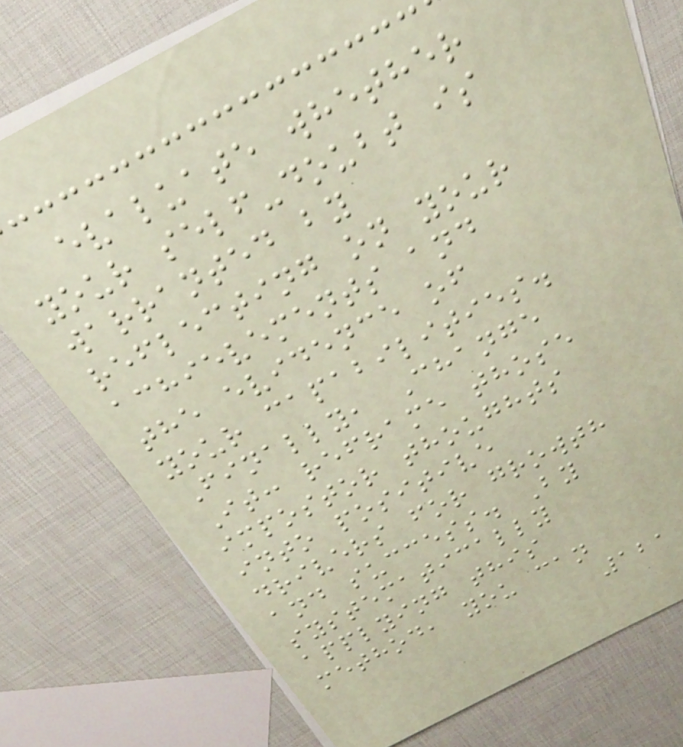evaluate whether
your self-doubt is
warranted by
reflecting on your
achievements and
the evidence of
your capabilities.
Finally, Change
It: reframe those
impostor thoughts
into positive
drivers for growth
and success. By
systematically
applying this
method, you can
121
